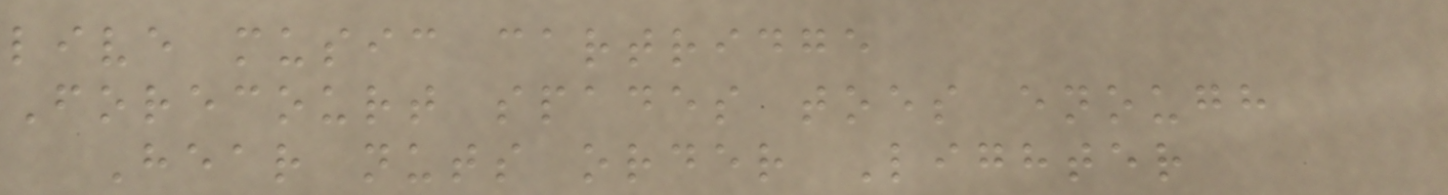live music cartridge
Forecourt spades toes enough
Hear nuts order Lighter
